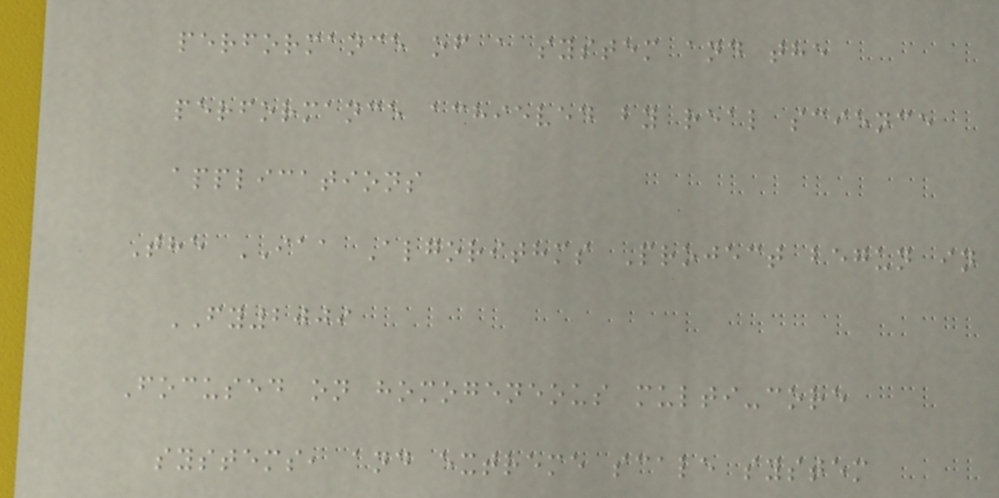performance of a system and the
performance achieved by real science
applications
The IAA Algorithms Project begun in
FY2009
Focused on homogeneous multi-core
systems, and extreme scale system
